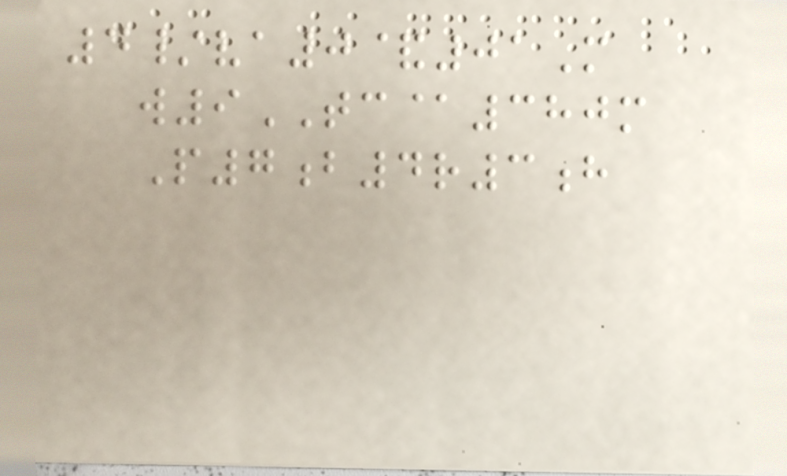4/va0&01M
w9TC@380m
P7b4r3h
